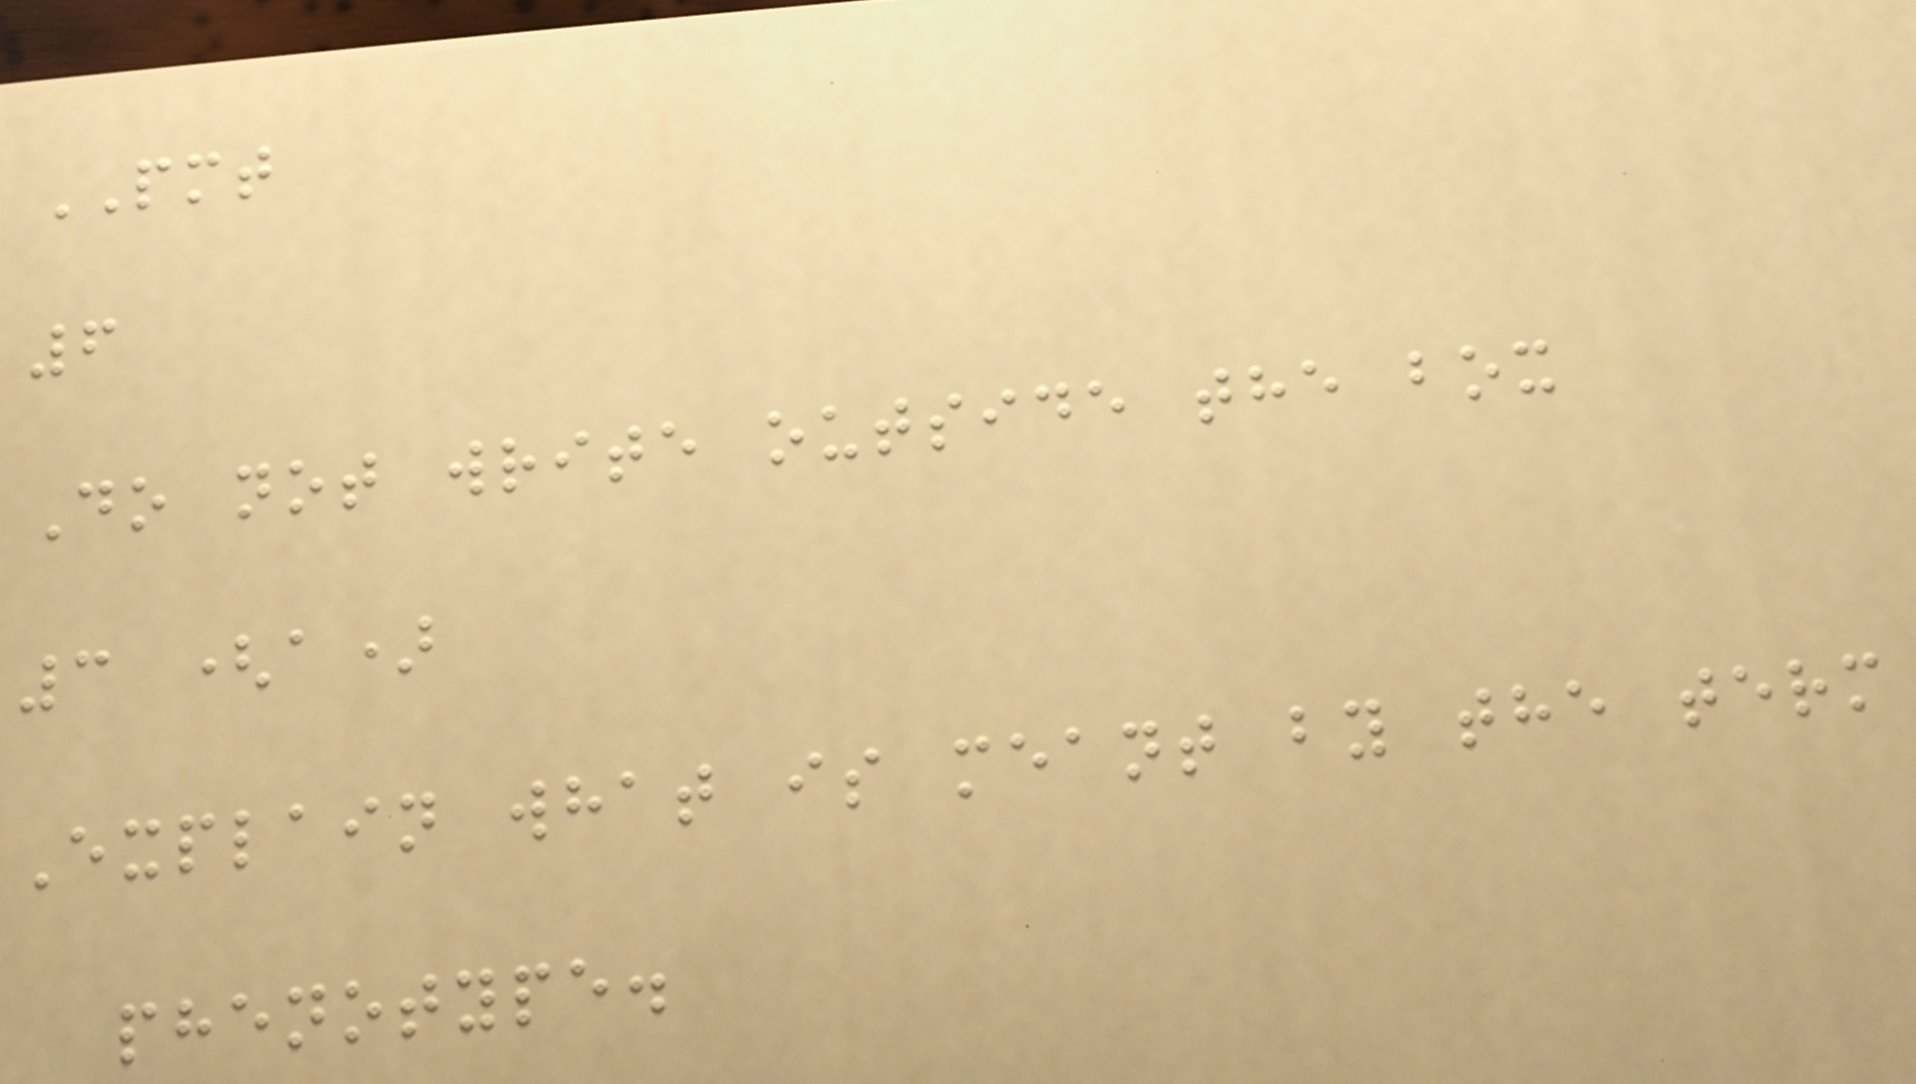PMT
6
Do not write outside the box
3 (a)
Explain what is meant by the term
phenotype.
